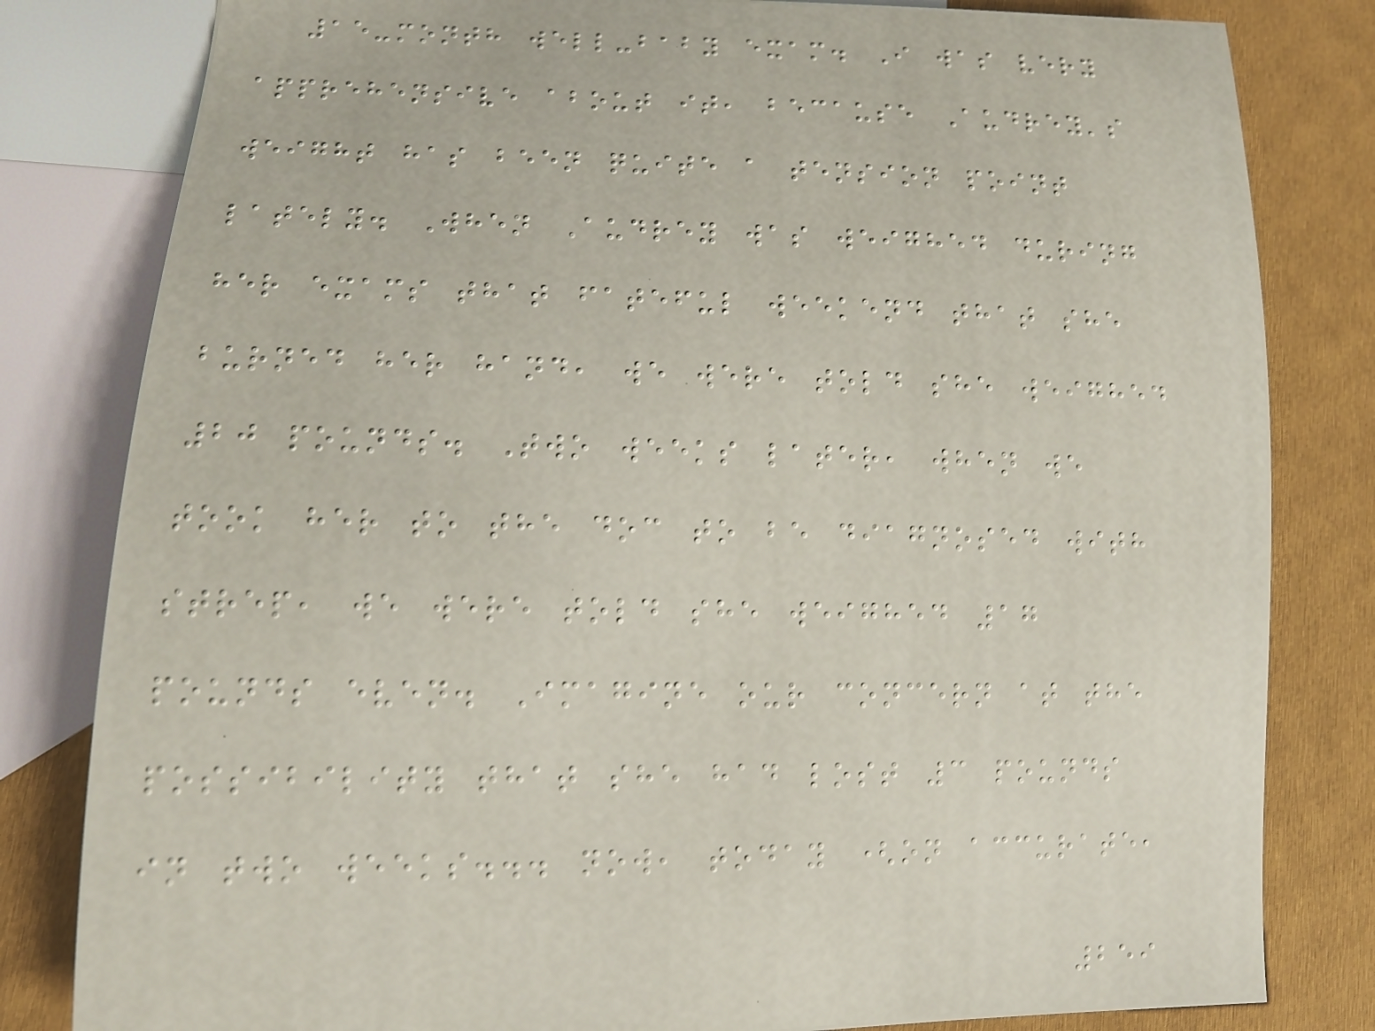15-month well-baby exam. I was very
apprehensive about it, because Audrey's
weight has been quite a tension point
lately. When Audrey was weighed during
her exams that fateful weekend that she
burned her hand, we were told she weighed
20 pounds. Two weeks later, when we
took her to the doc to be diagnosed with
strep, we were told she weighed 17
pounds even. Imagine our concern at the
possibility that she had lost 3 pounds
in two weeks... now, today (on accurate,
259
